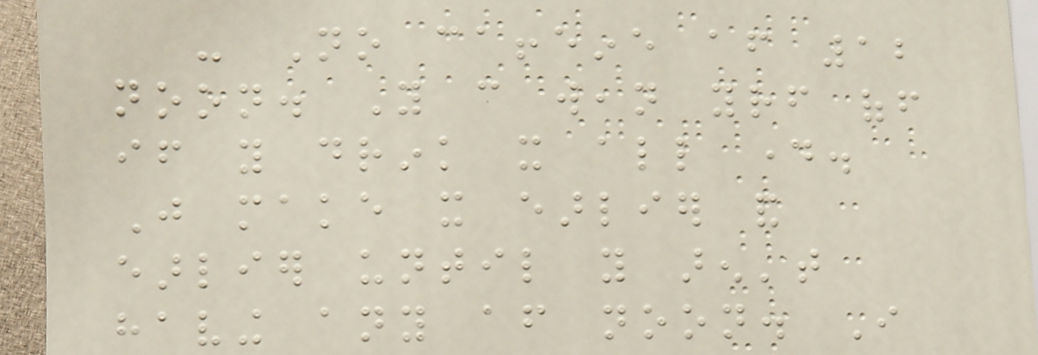- No caffeine after 12
noon. You can wean yourself off
if you drink it all day.
Just make it earlier and
earlier until you aren't
having any after noon. I
